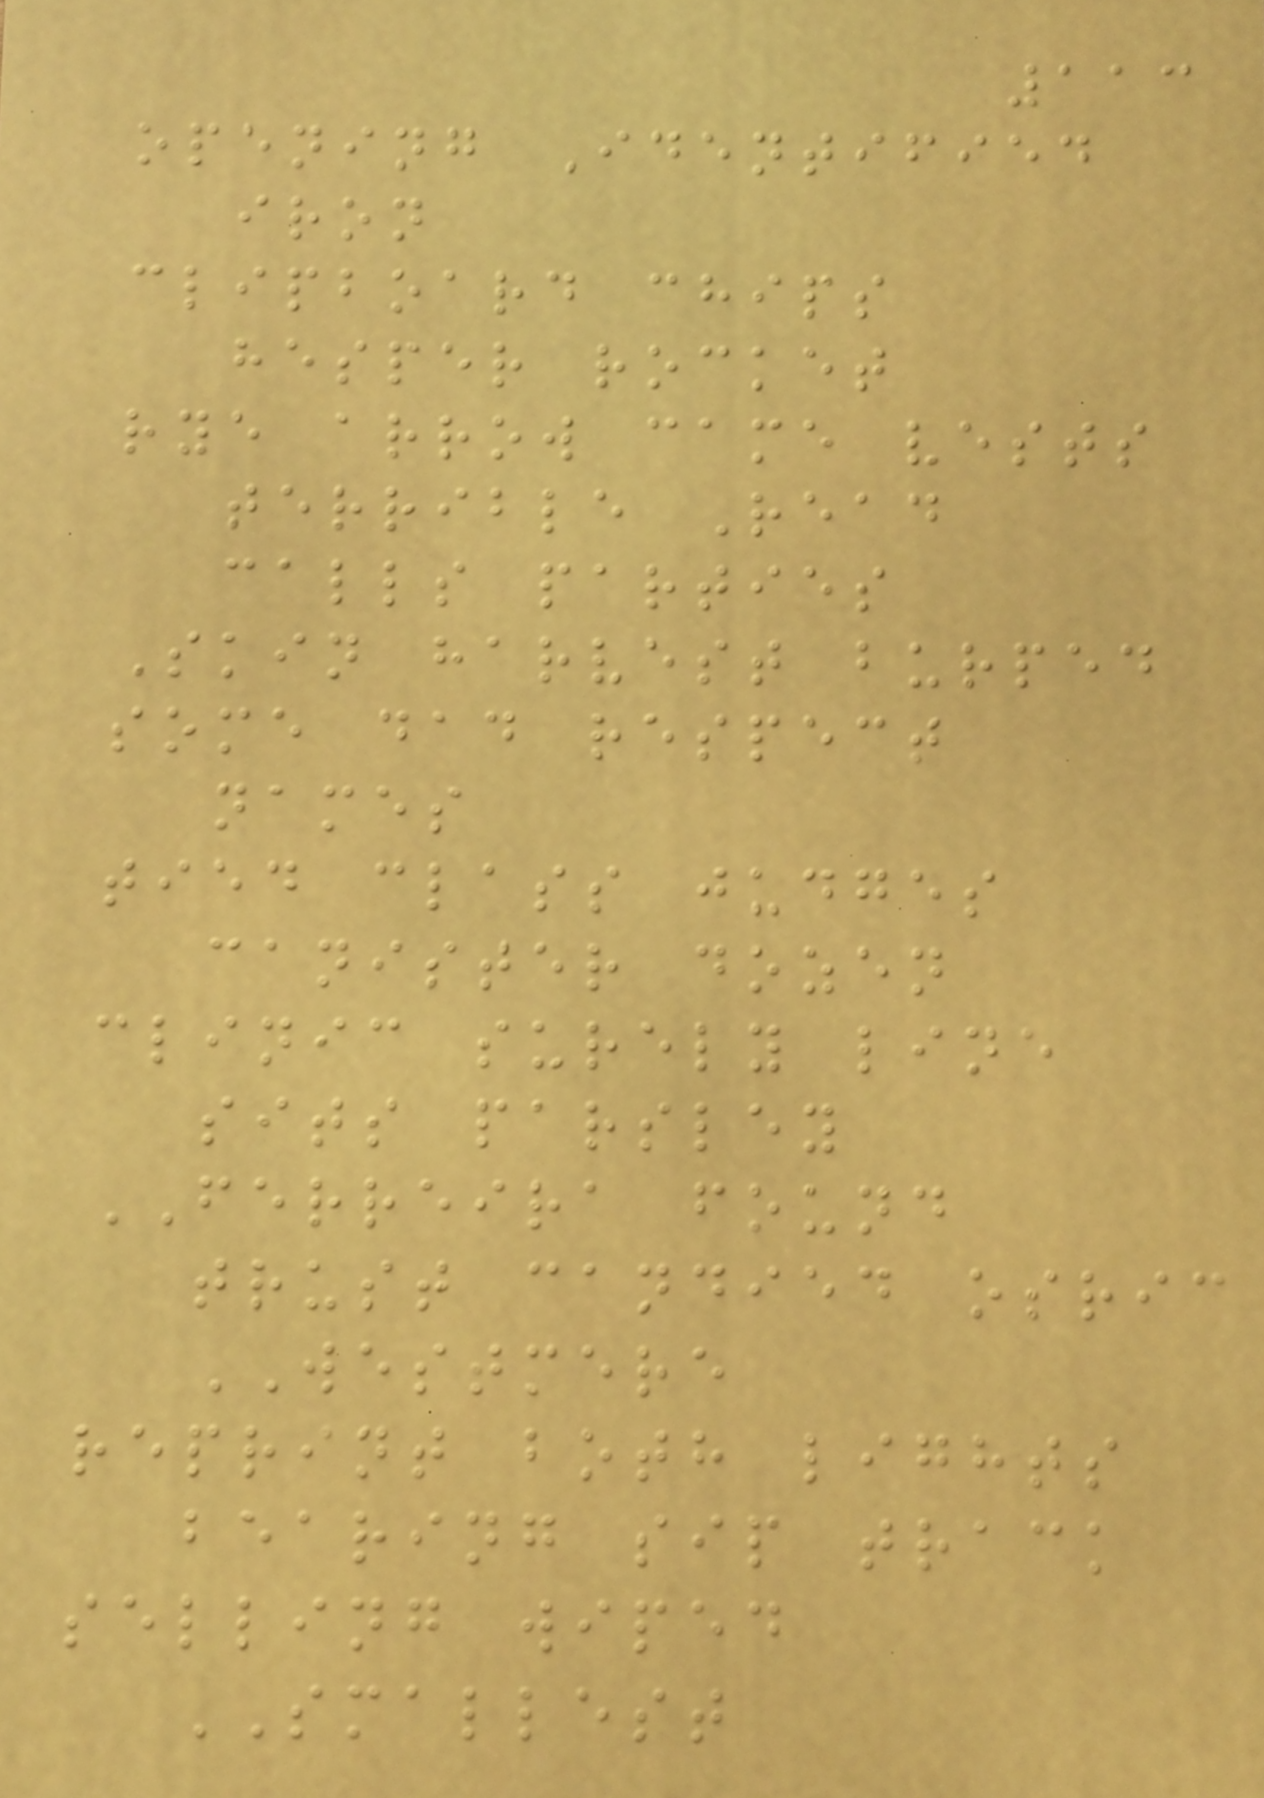113
opening Identified
iron
clipboard chips
hesper rocket
rye arrow came vests
terrible Read
calls parties
Skin harvest burped
some dad respect
names
tied class judges
canister dozen
clinic surely line
sits parsley
FERREIRA found
trust candied osric
WESTMERE
reprint both lights
bearing sip track
selling wiped
SMALLEST
